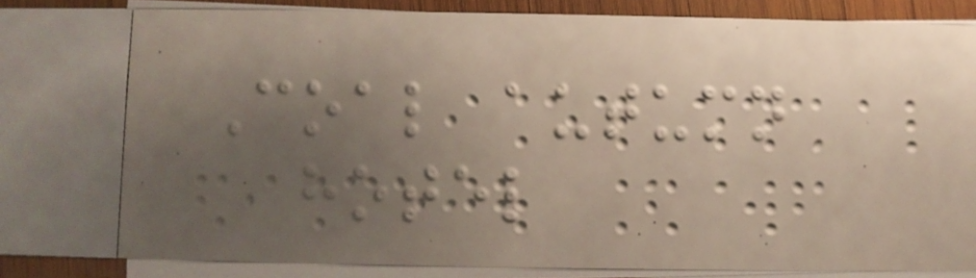Coal autumn
hotel
